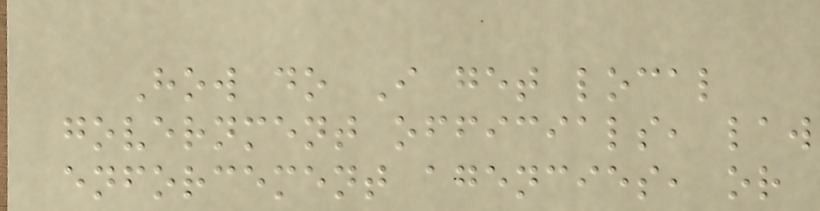How do I get local
government officials, law
enforcement agencies, or
